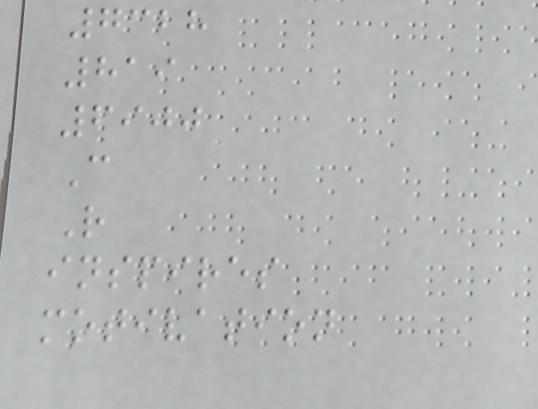7328
819
6900
C
R
inspires
motivation
